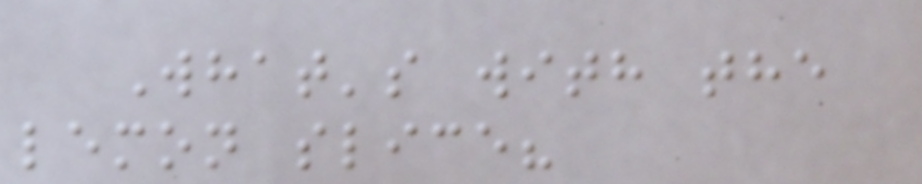What's with the
lemon slice?
